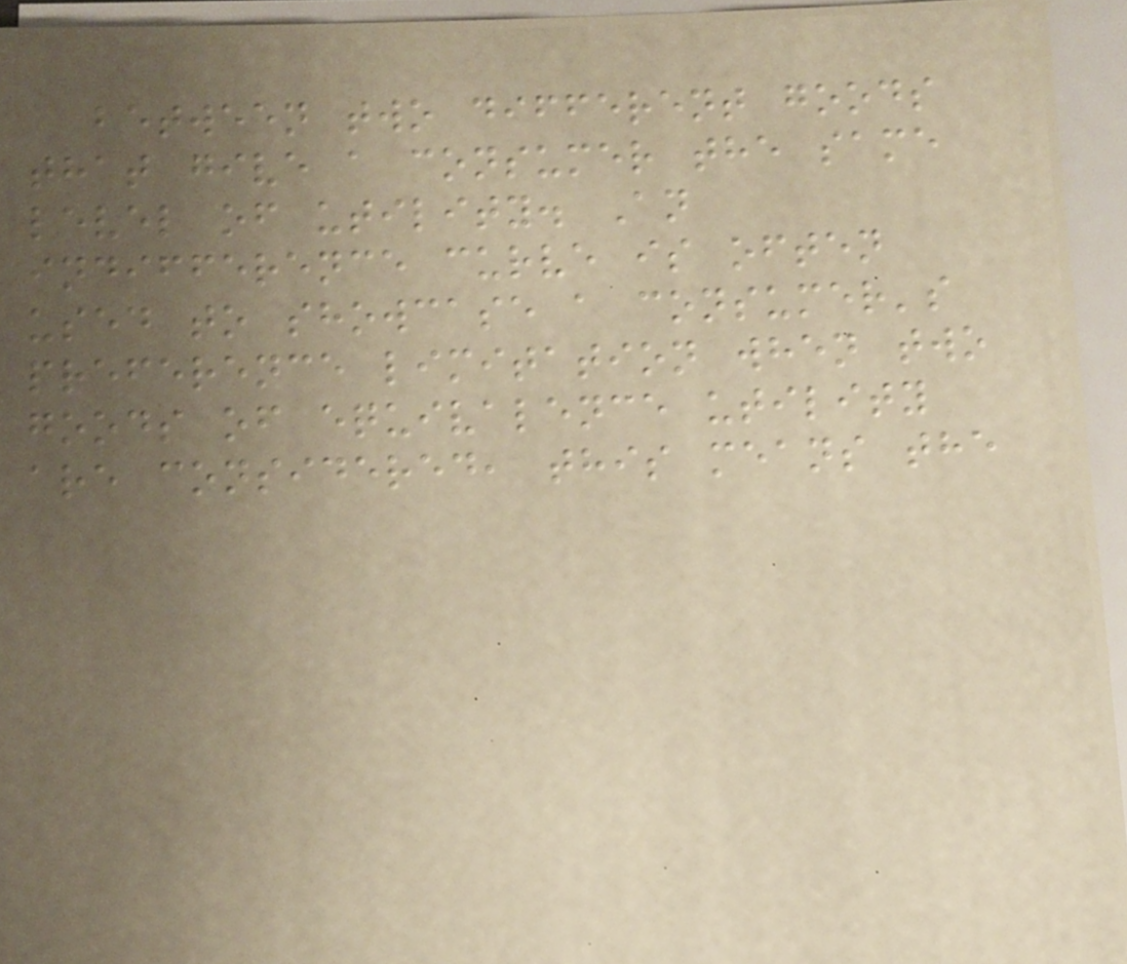between two different goods
that give a consumer the same
level of utility. An
indifference curve is often
used to showcase a consumer's
preference limitation when two
goods of equivalence utility
are considered, this means the
